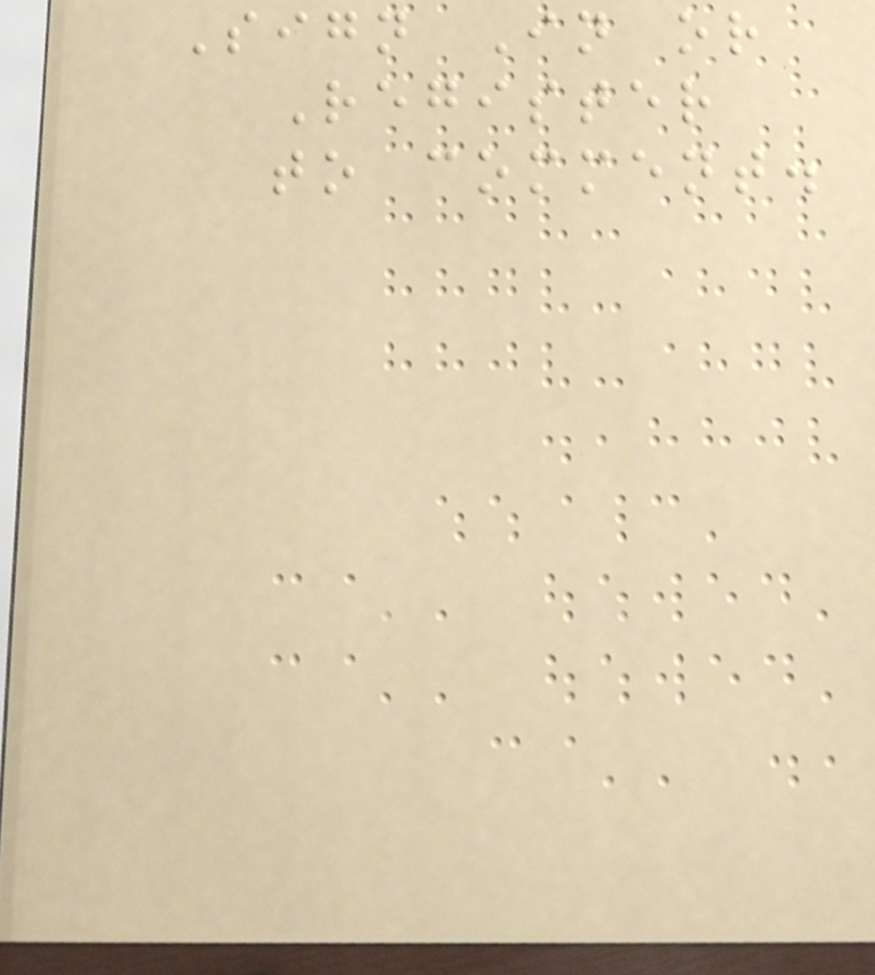Sign In or
Register
to comment.
